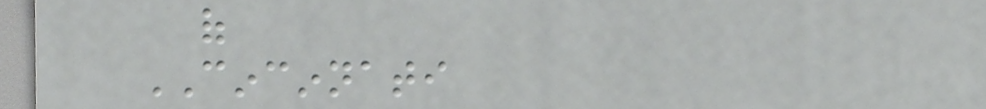of
CINCINNATI
